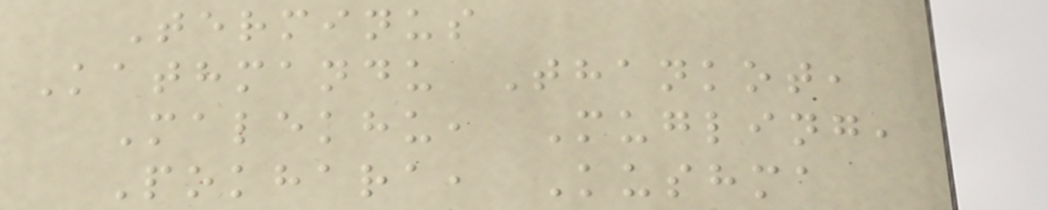Terminus
Kathmandu Thankot,
Malekhu, Mugling,
Pokhara, Kushma
